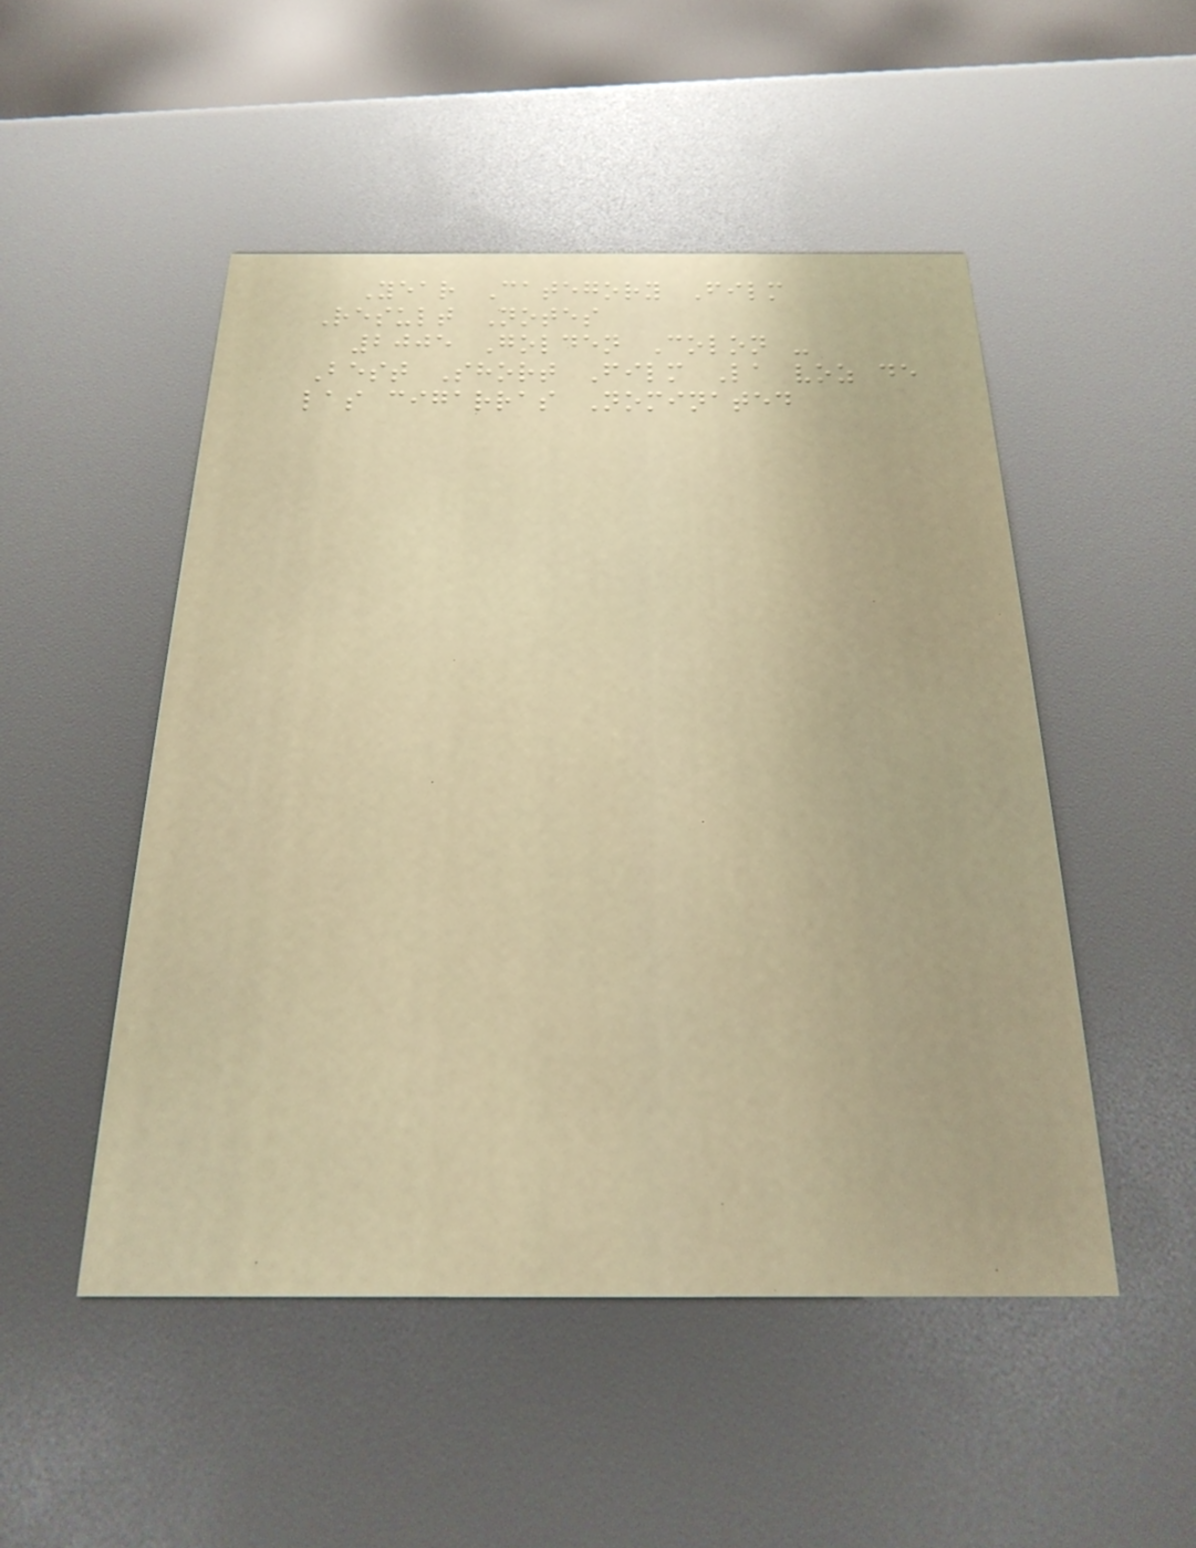Year Category Film
Result Notes
2005 Golden Colon -
Best Short Film La voz de
las cigarras Nominated
